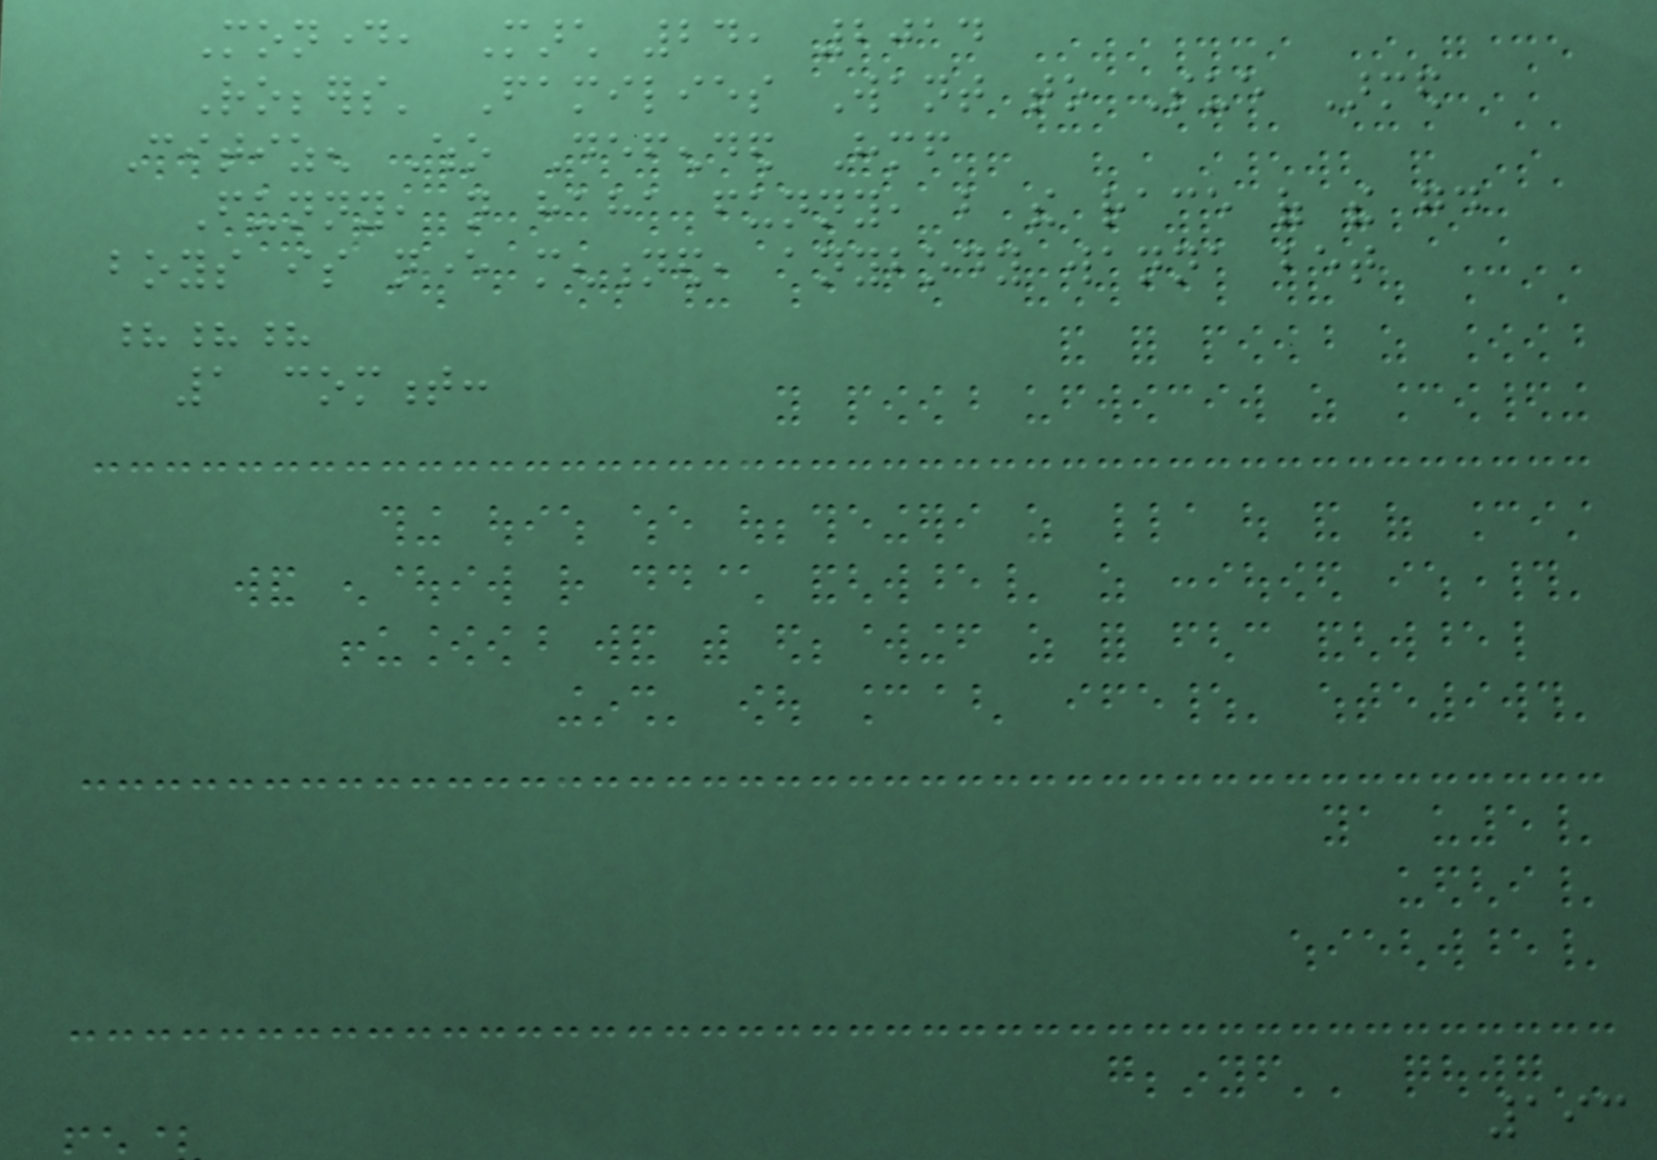Monday, March 24, 2014
Robbers' Families Want to Sue Armed
Citizen Who Defended Himself
Funny, not haha funny, but the race of the good
boys is never mentioned, anybody wanna bet
???
1 comment:
193
